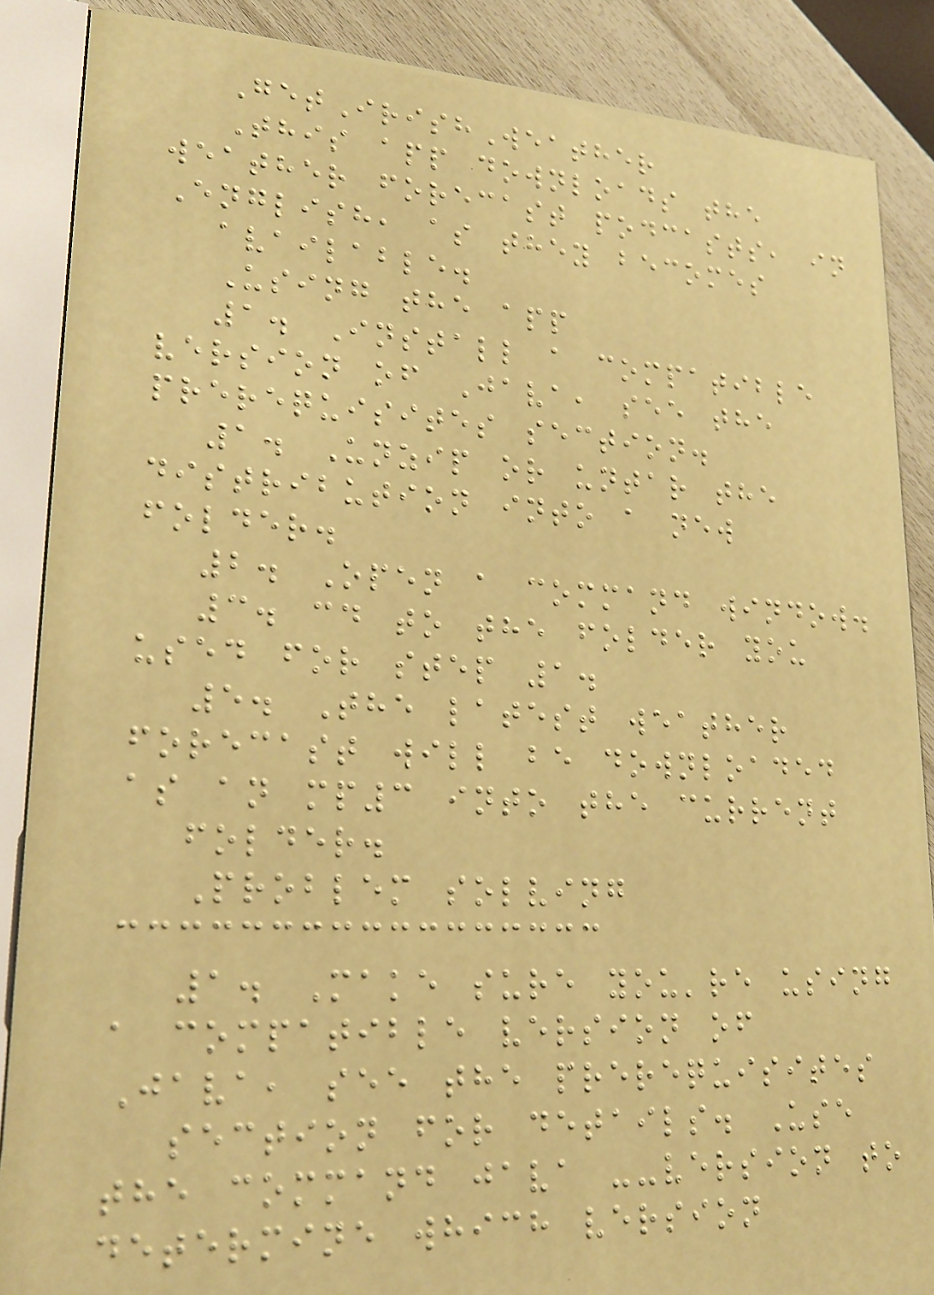GetIrishWeather
This app downloads the
weather forecast podcasts, in
English, as they becomes
available.
Using the app
1. Install a compatible
version of Java, see the
prerequisites section.
1. Unzip or untar the
distribution into a new
folder.
2. Open a command window.
3. cd to the folder you
used for step 1.
5. The latest weather
forecast will be downloaded
as an mp3 into the current
folder.
Problem solving
1. Make sure you're using
a compatible version of
Java, see the prerequisites
section for details. Use
the command java --version to
determine which version
